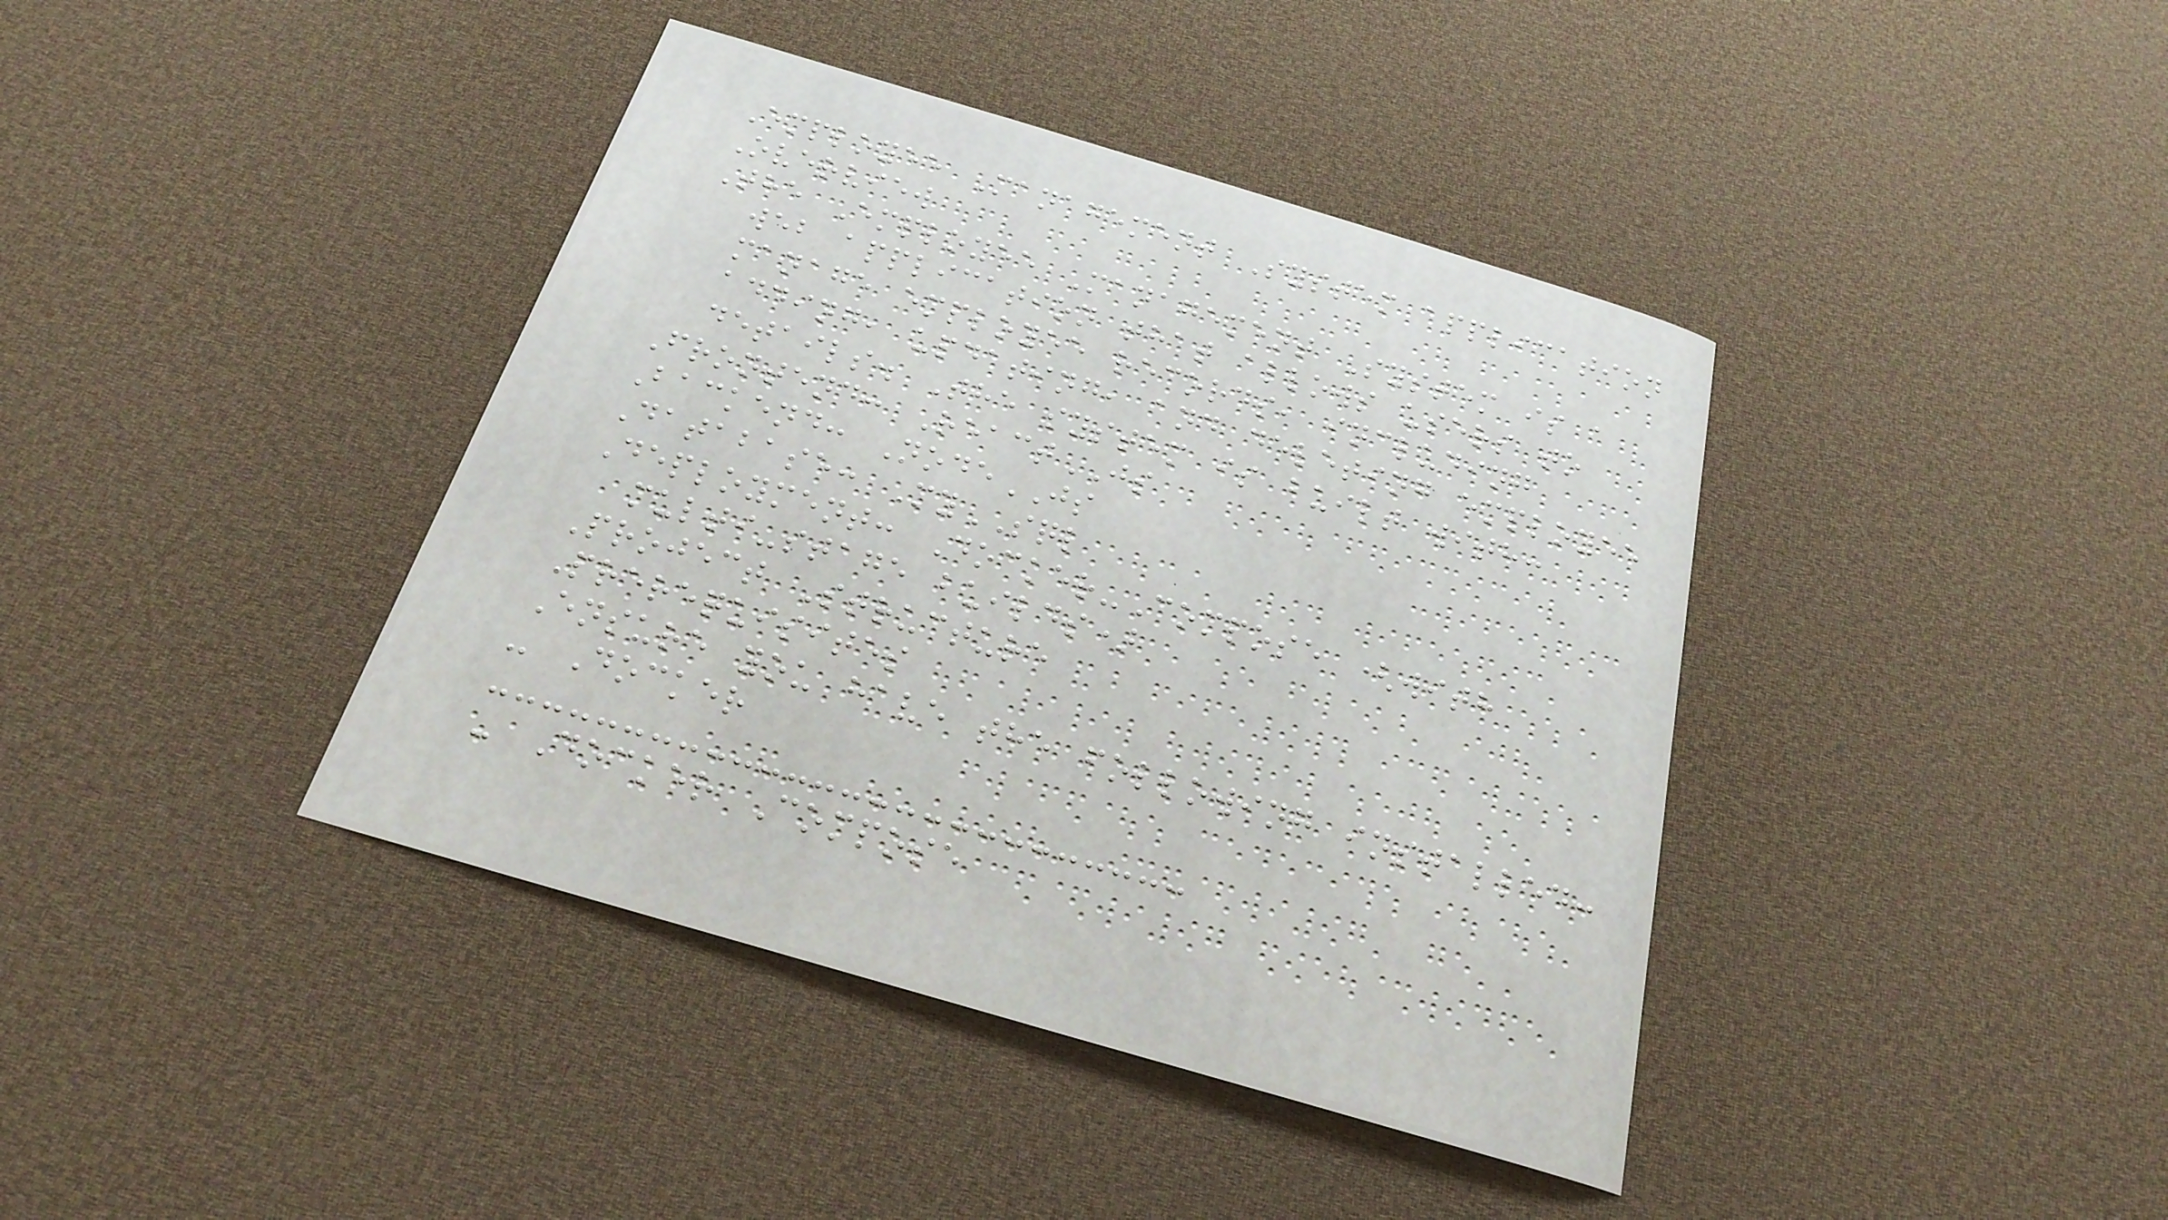Employee Management System application
Overview
The Employee Management System is a
web application that allows users to
manage employee records, including
adding, updating, and deleting employee
details. The system is built with:
Frontend: ReactJS
Backend: NodeJS
Database: MySQL
Deployment: Docker-Compose (with
multi-stage builds)
Project Structure
Prerequisites
Ensure you have the following installed:
- Docker
- Docker Compose
